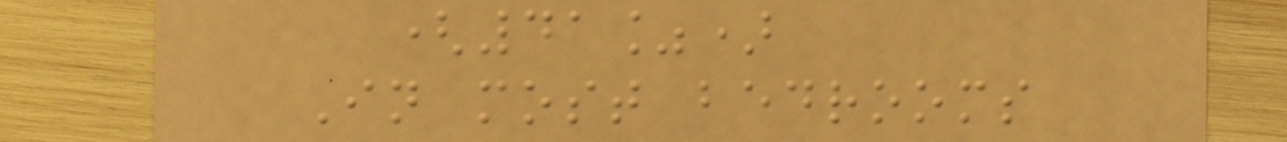(41%)
In most bedrooms
